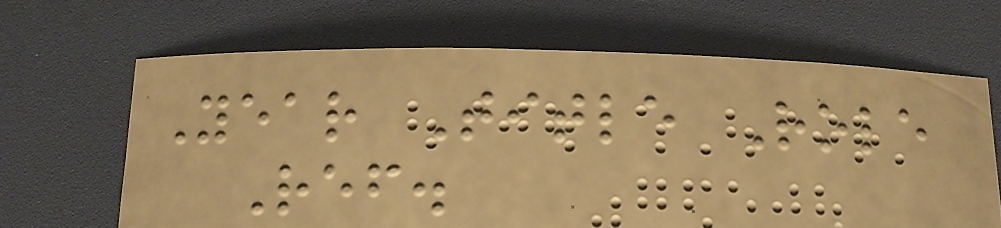Year Title Role
Ref.
